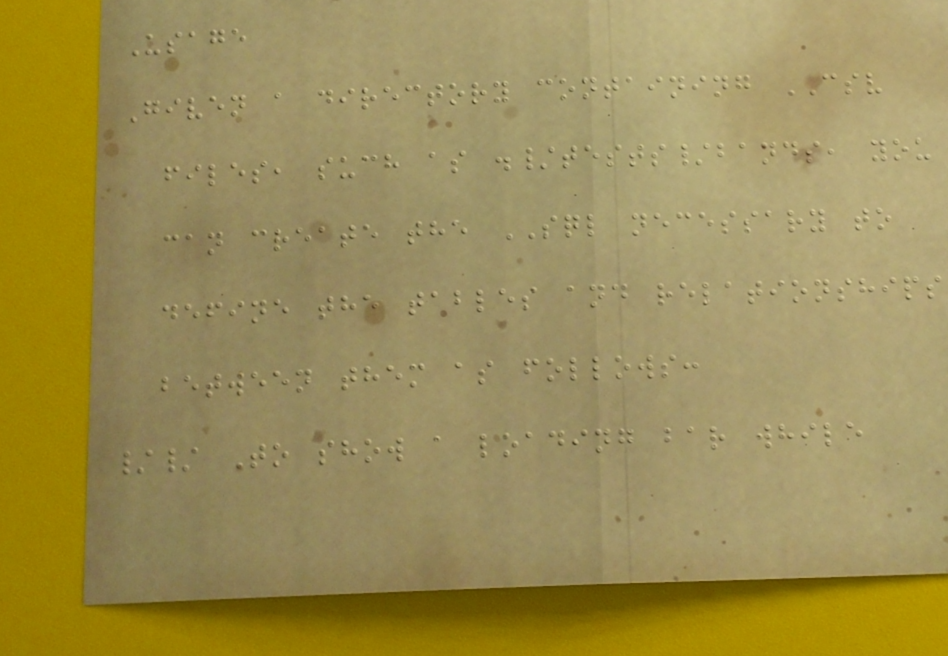Usage
Given a directory containing CSV
files, such as ./tests/bands, you
can create the SQL necessary to
define the tables and relationships
between them as follows:
// To show a loading bar while
